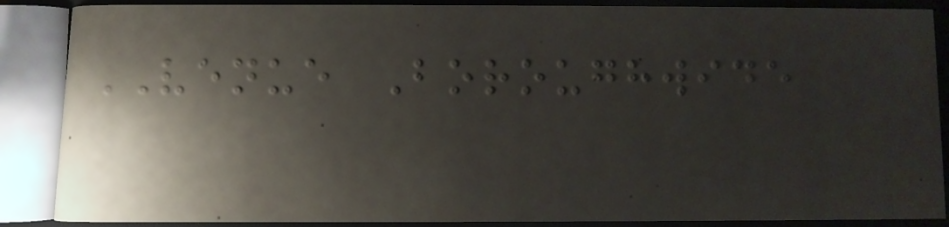VENUE Boroughwide
